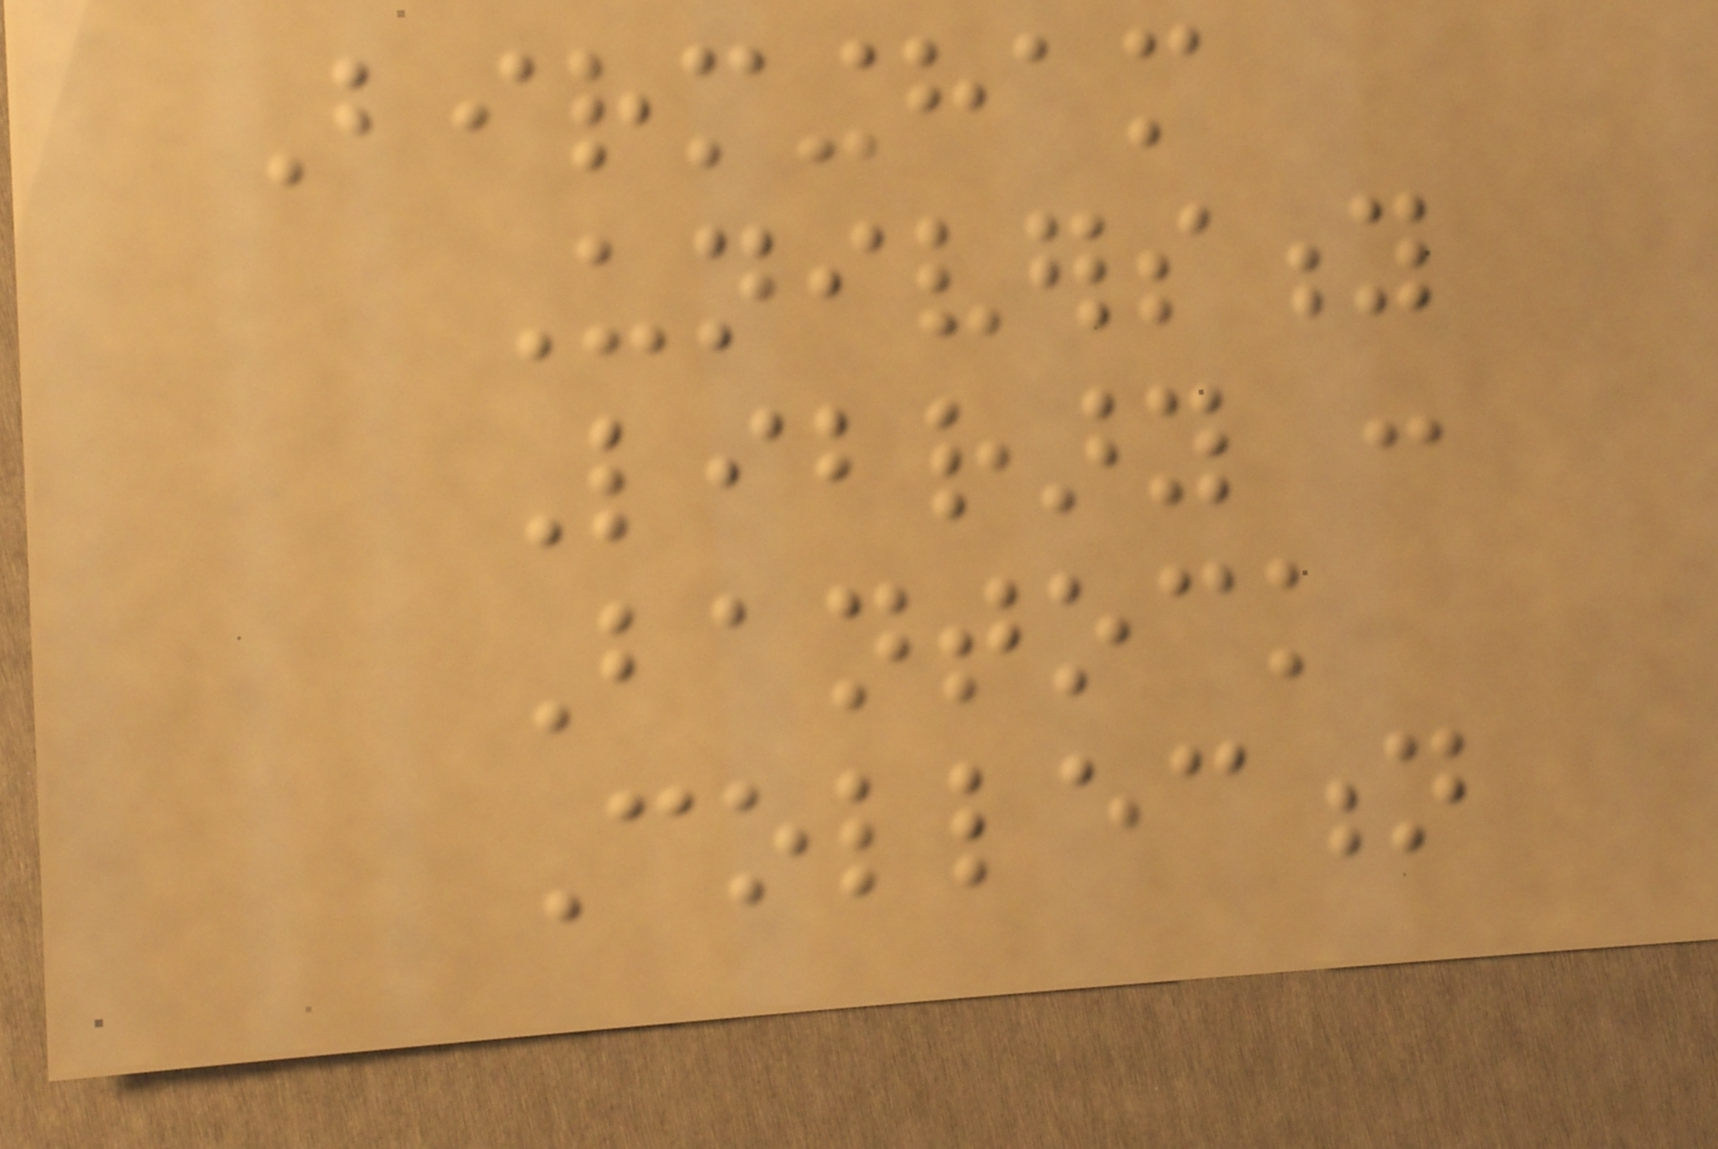Birmingham
University
Library :
Bantock
Collection
